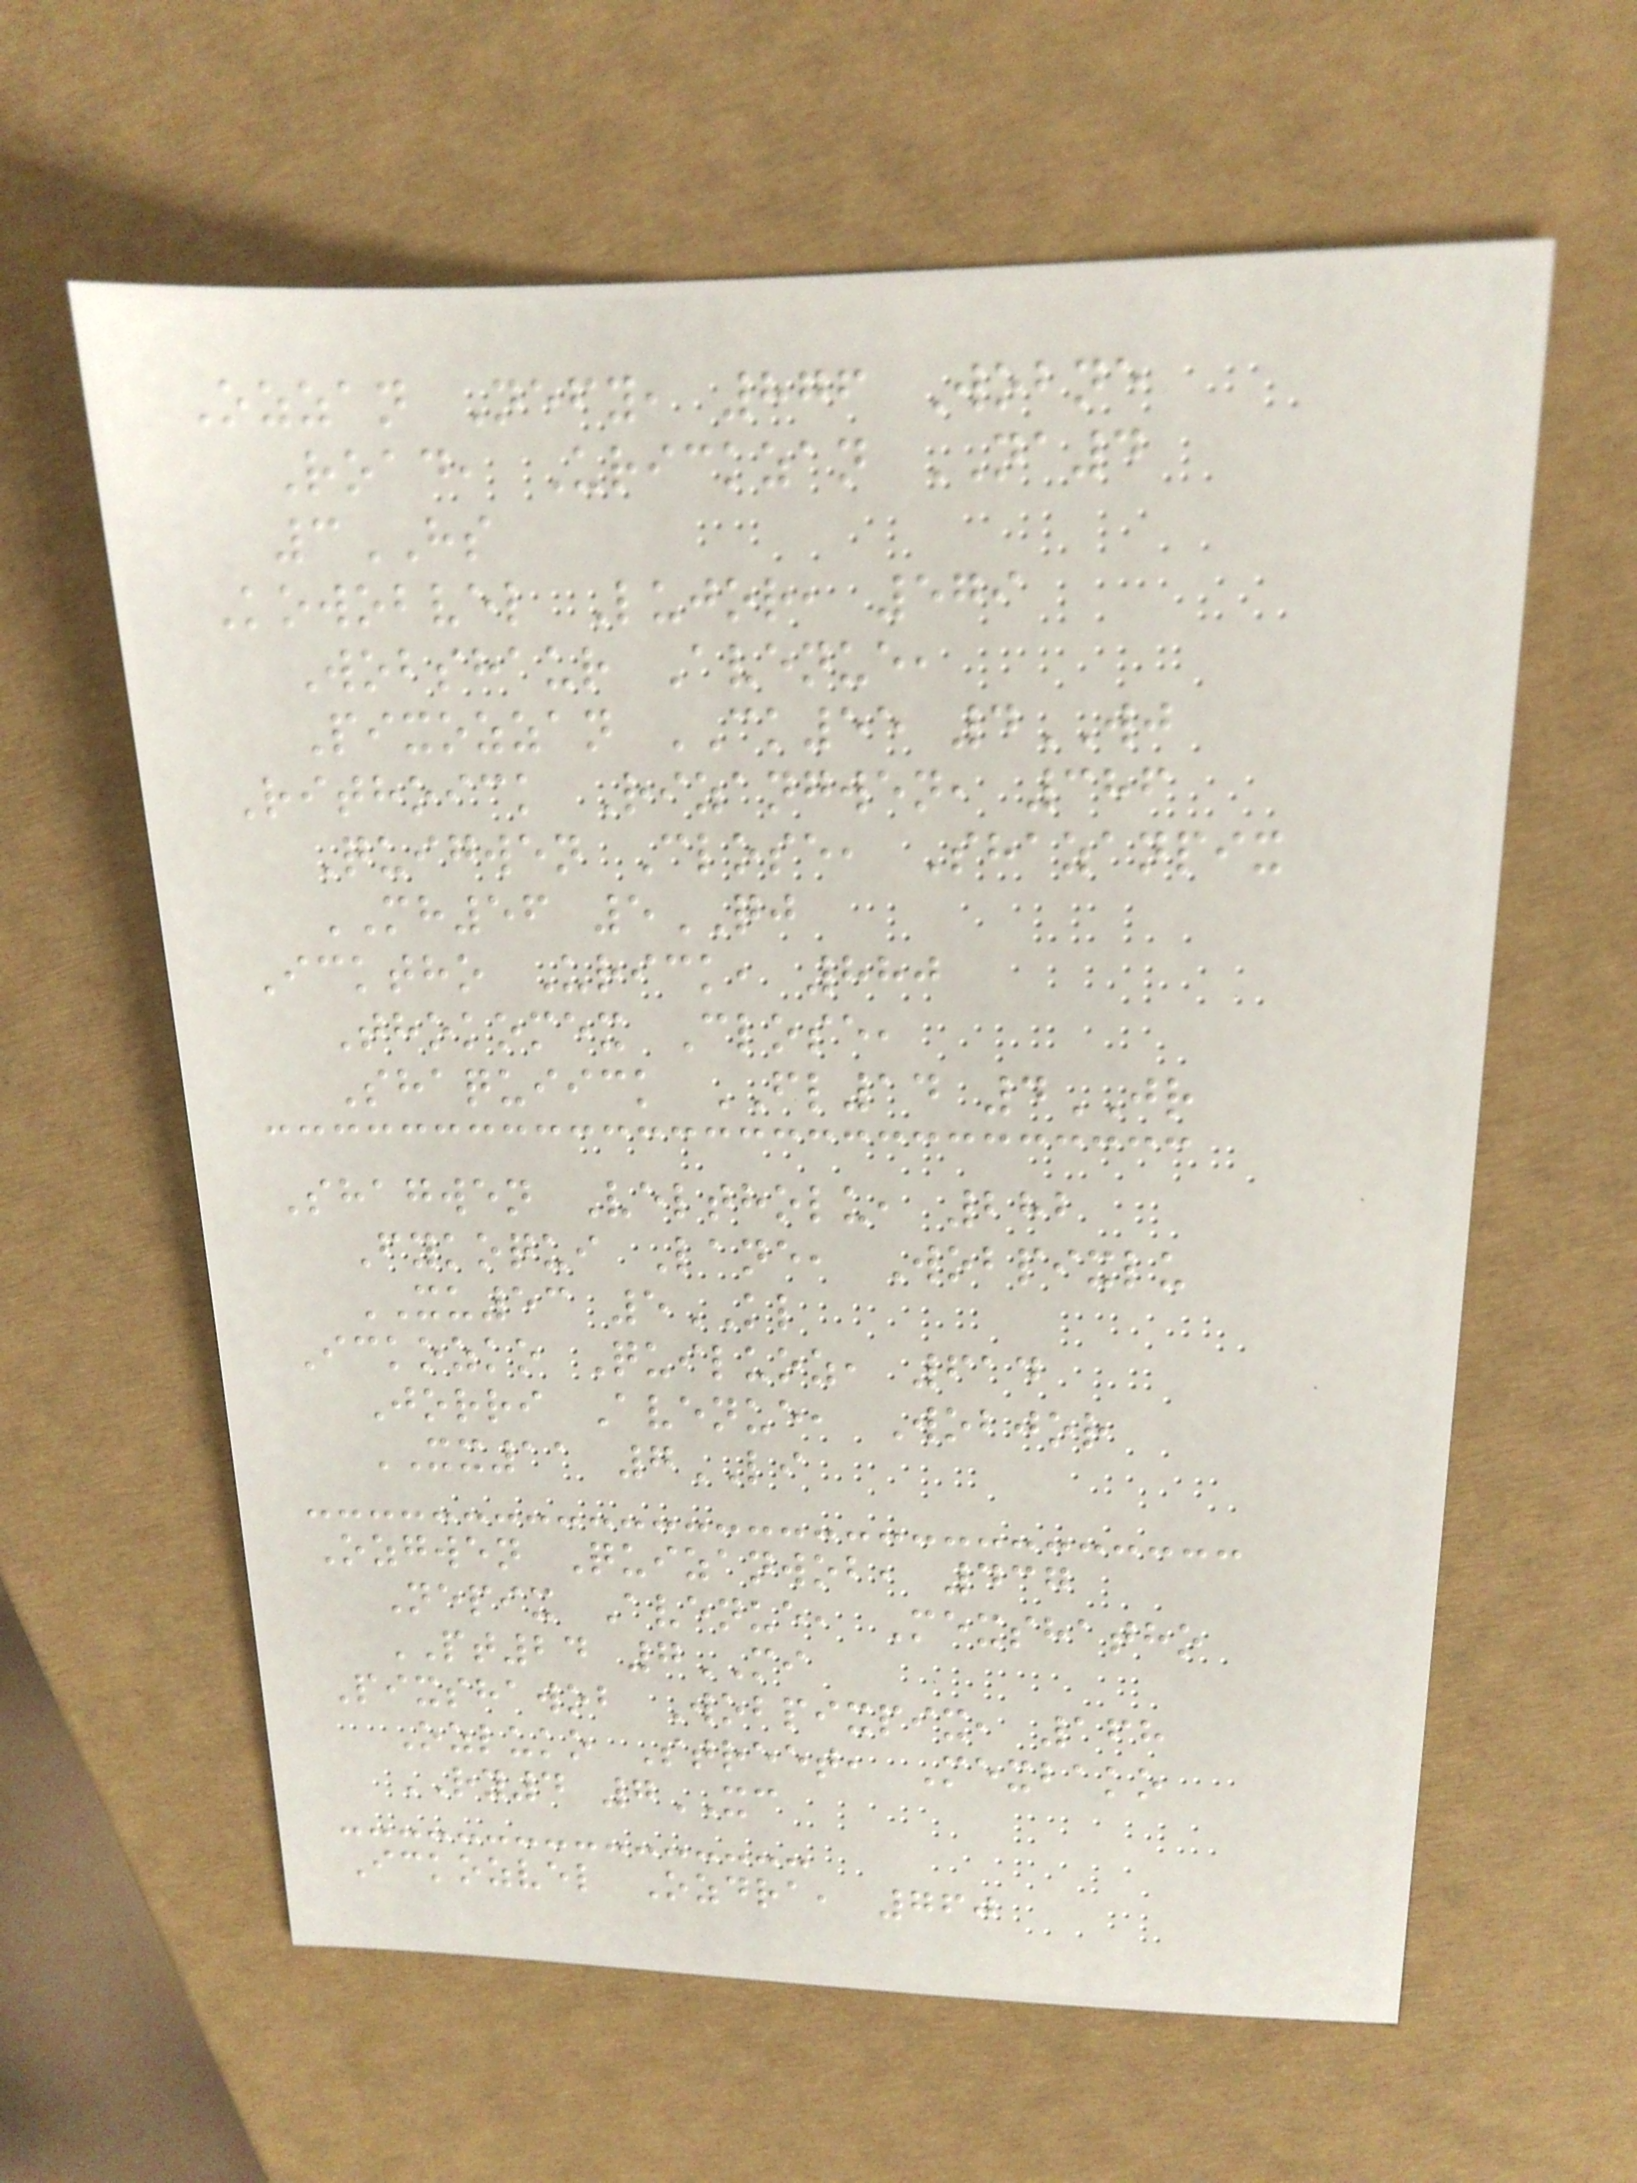Ozzan Nefy, 876 Wobne
Road, Urickzan NA4
3HS
Kowobvel Lujor, 579
Wobshaur Avenue,
Pixozzan CK55 4WJ
Rithoick Rizangwen, 386
Quigwen Close, Shazanpix
MH56 5QJ
Icktho Urick, 880
Thokomex Close,
Shaquiick FL14 4JR
Shagwen Veltholu, 282
Fykoqui Lane, Wobpixlu
XU53 5KL
Ickozko Quiluoz, 614
Jorri Avenue, Wobjor
XX11 7LI
Ozgwen Quizanwob, 437
Nepix Avenue, Mexshatho
PT24 7MI
Pixshawob Wobpixpix, 168
Ozluko Street, Mexbako
RY4 7XC
Ickozvel Ozdra, 760
